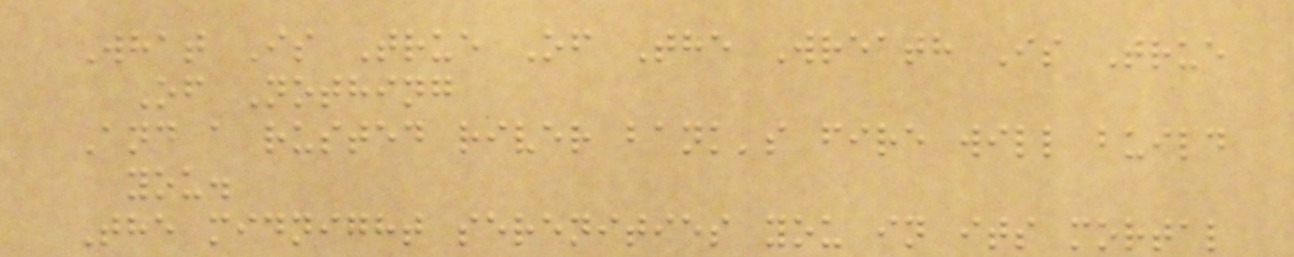What Is True Of The Wreath Is True
Of Nothing
And a rusted river bank's fire will build
you.
The midnight serenities you in its mortal
